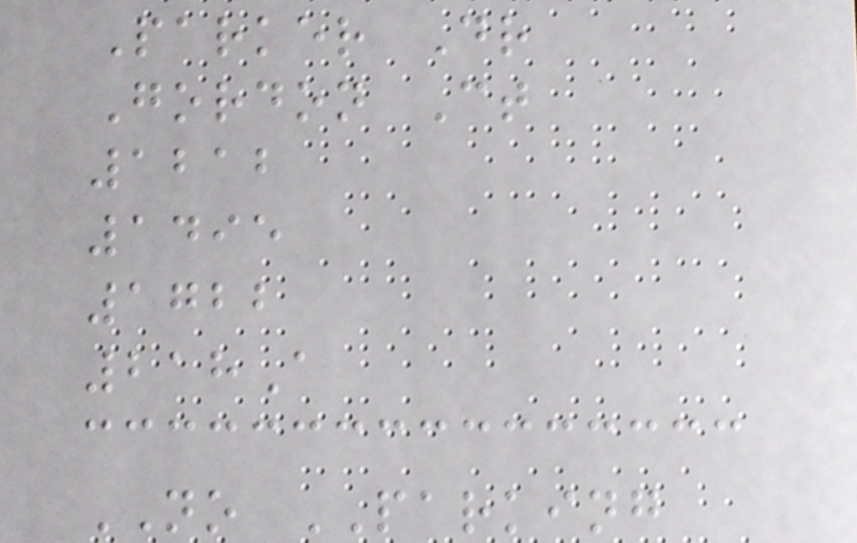Parker Dr
Gordon Ct
1212
1495
1722
218A
NO PARKING
